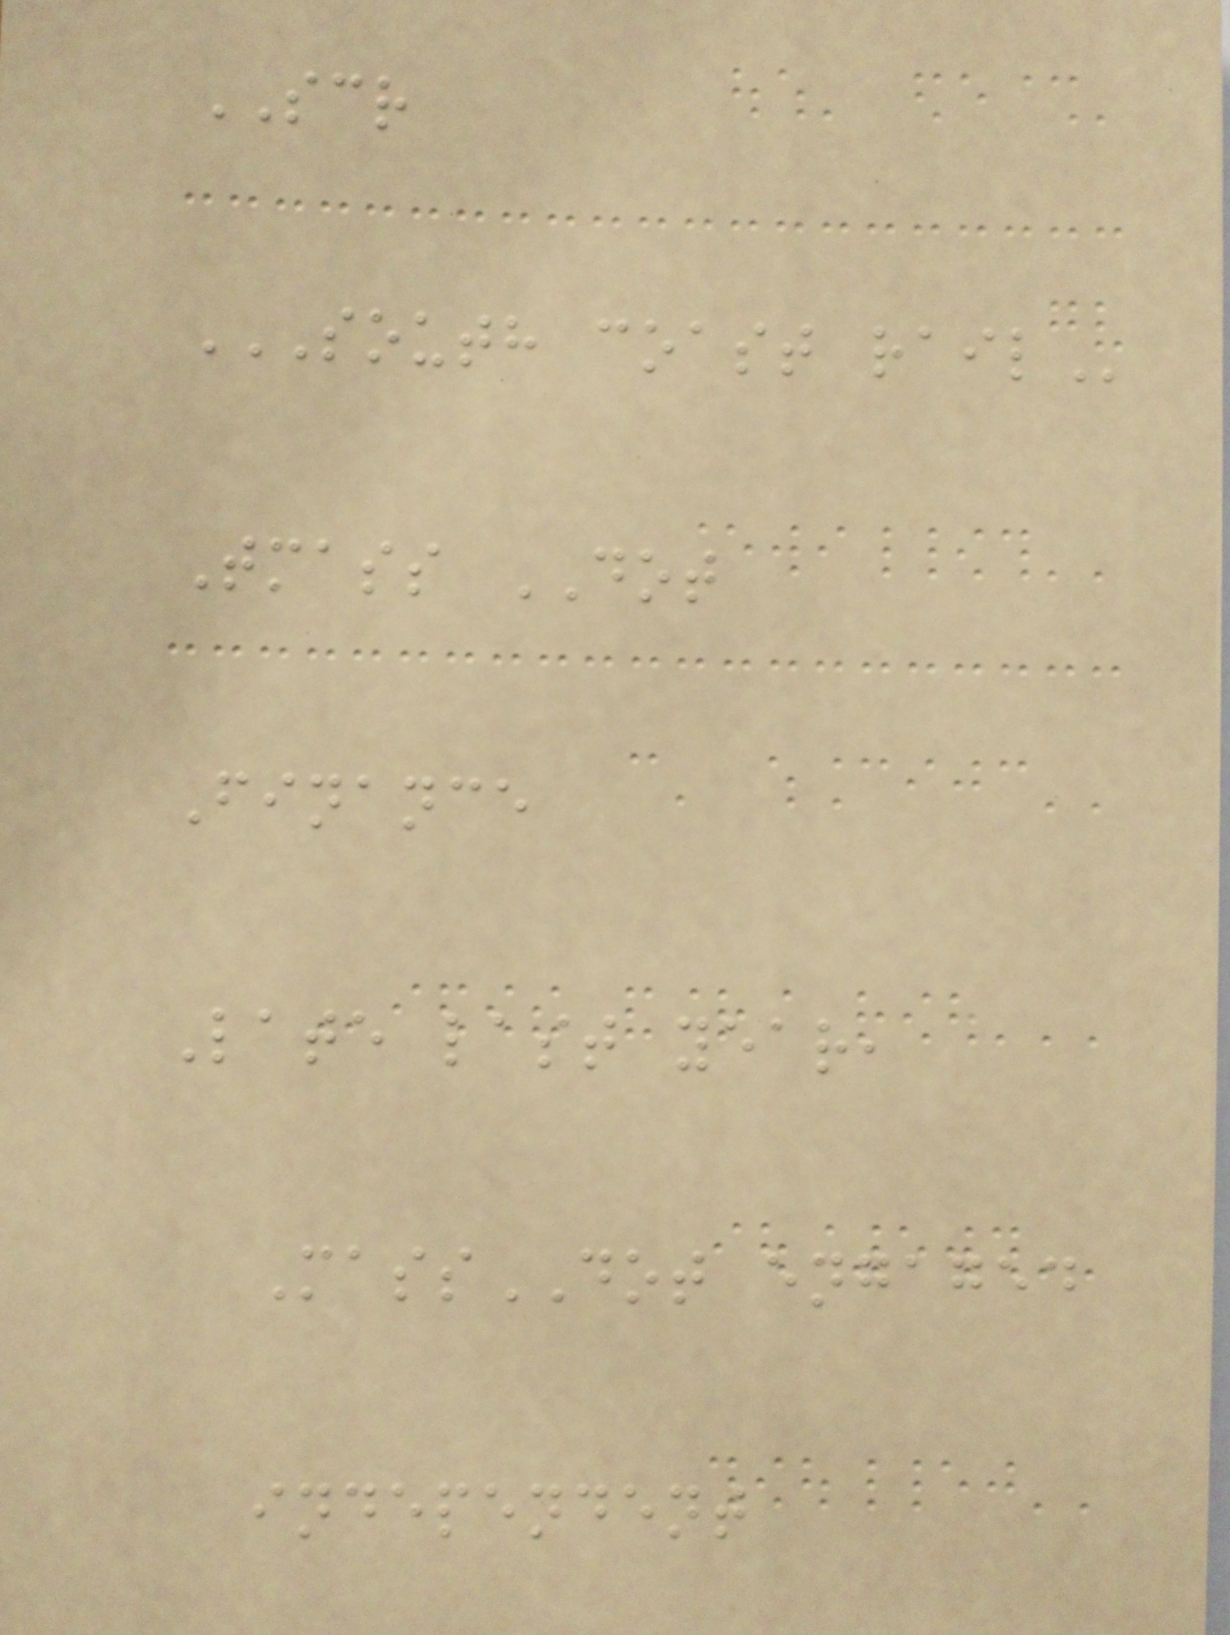SCR
SOUTH COAST RAIL
Tmass DOT
Finance
Late last year,
MassDOT engaged
independent
